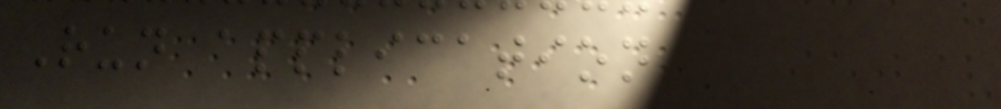Run application
